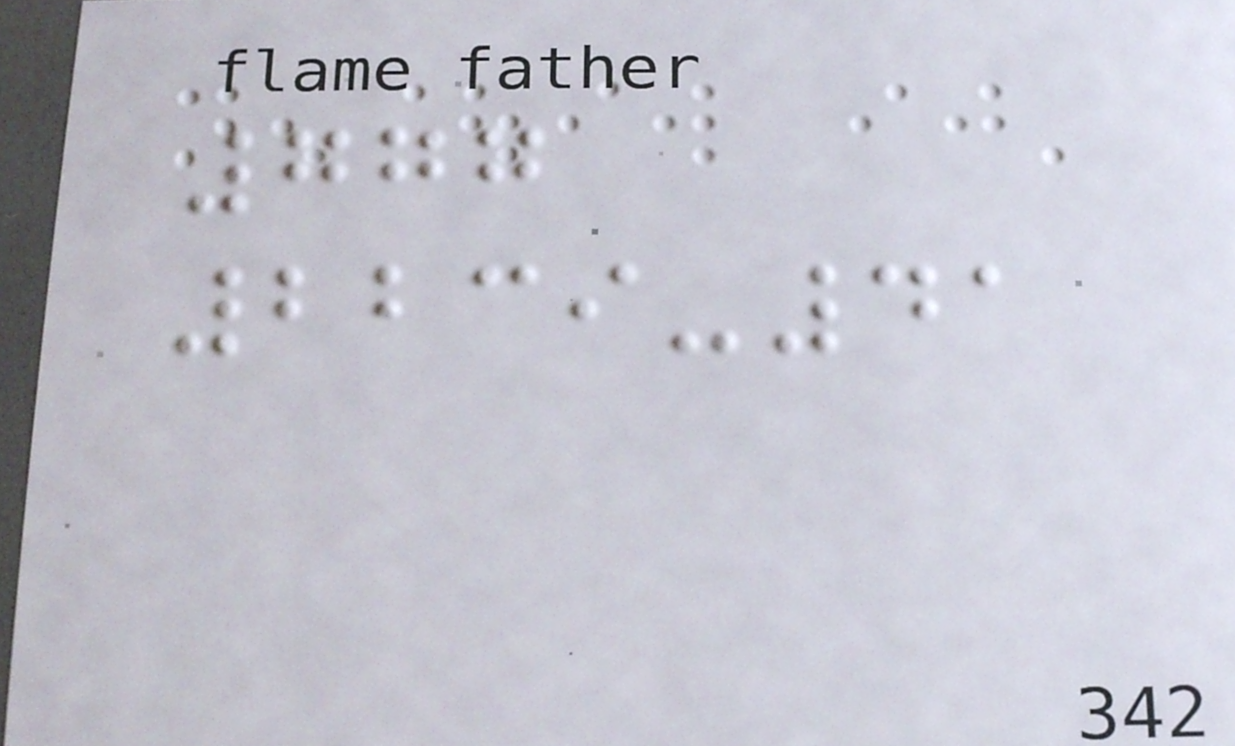777
2239-41
